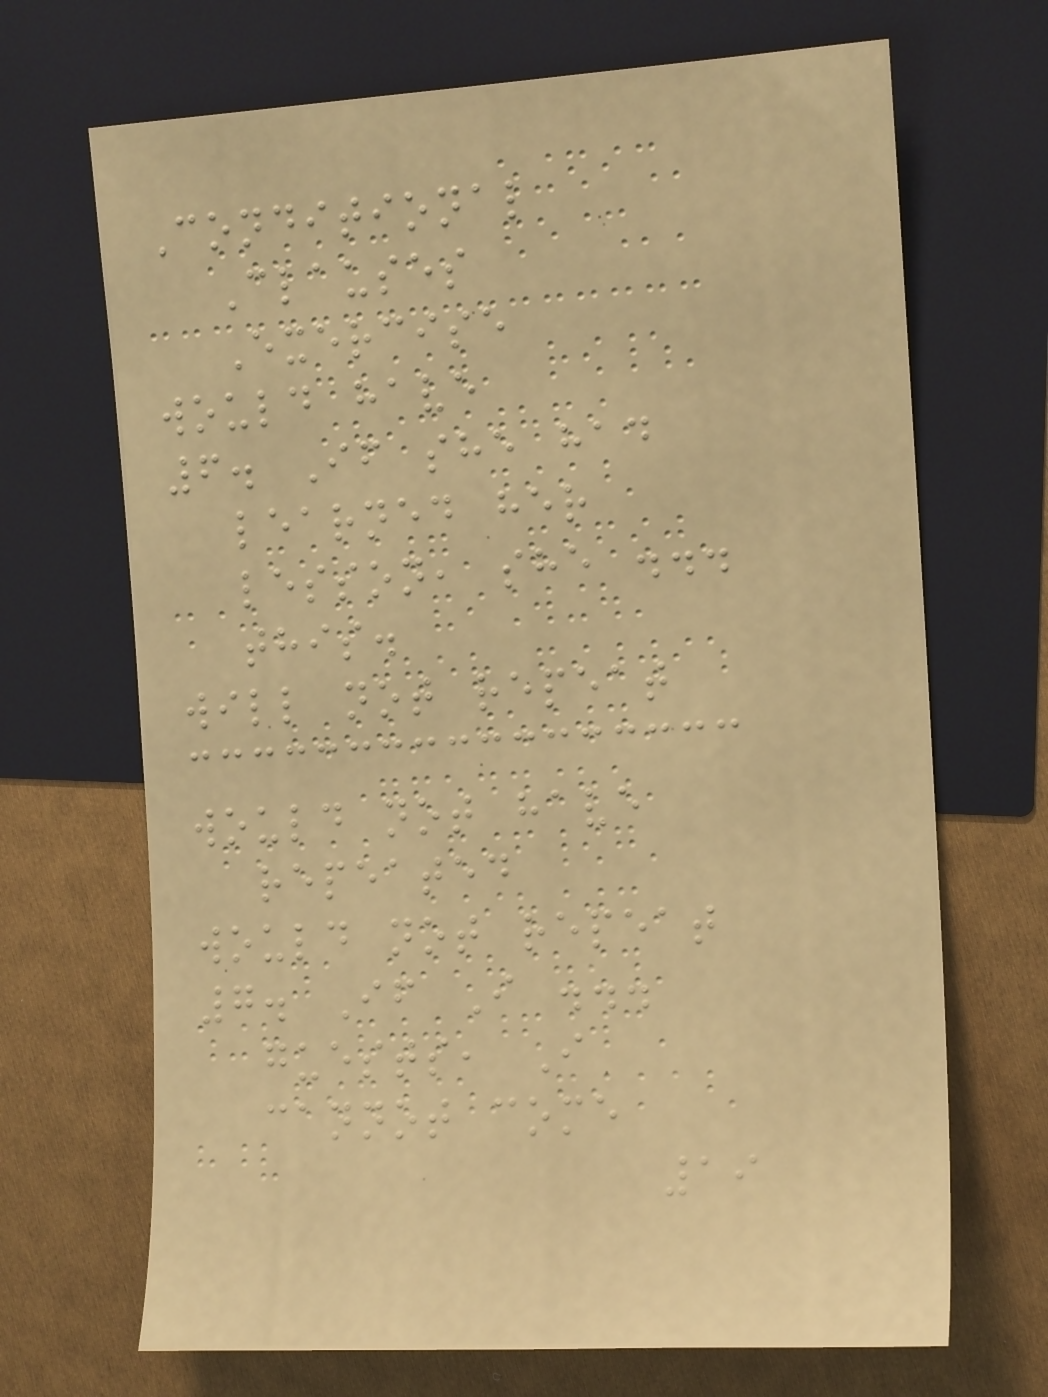Conditional
Clauses
Exercise
would have
6. If she had
learned her
lesson, she ...
this.
will not repeat
would not have
repeated
would not repeat
7. If I ...
guests, I
cannot come
19
